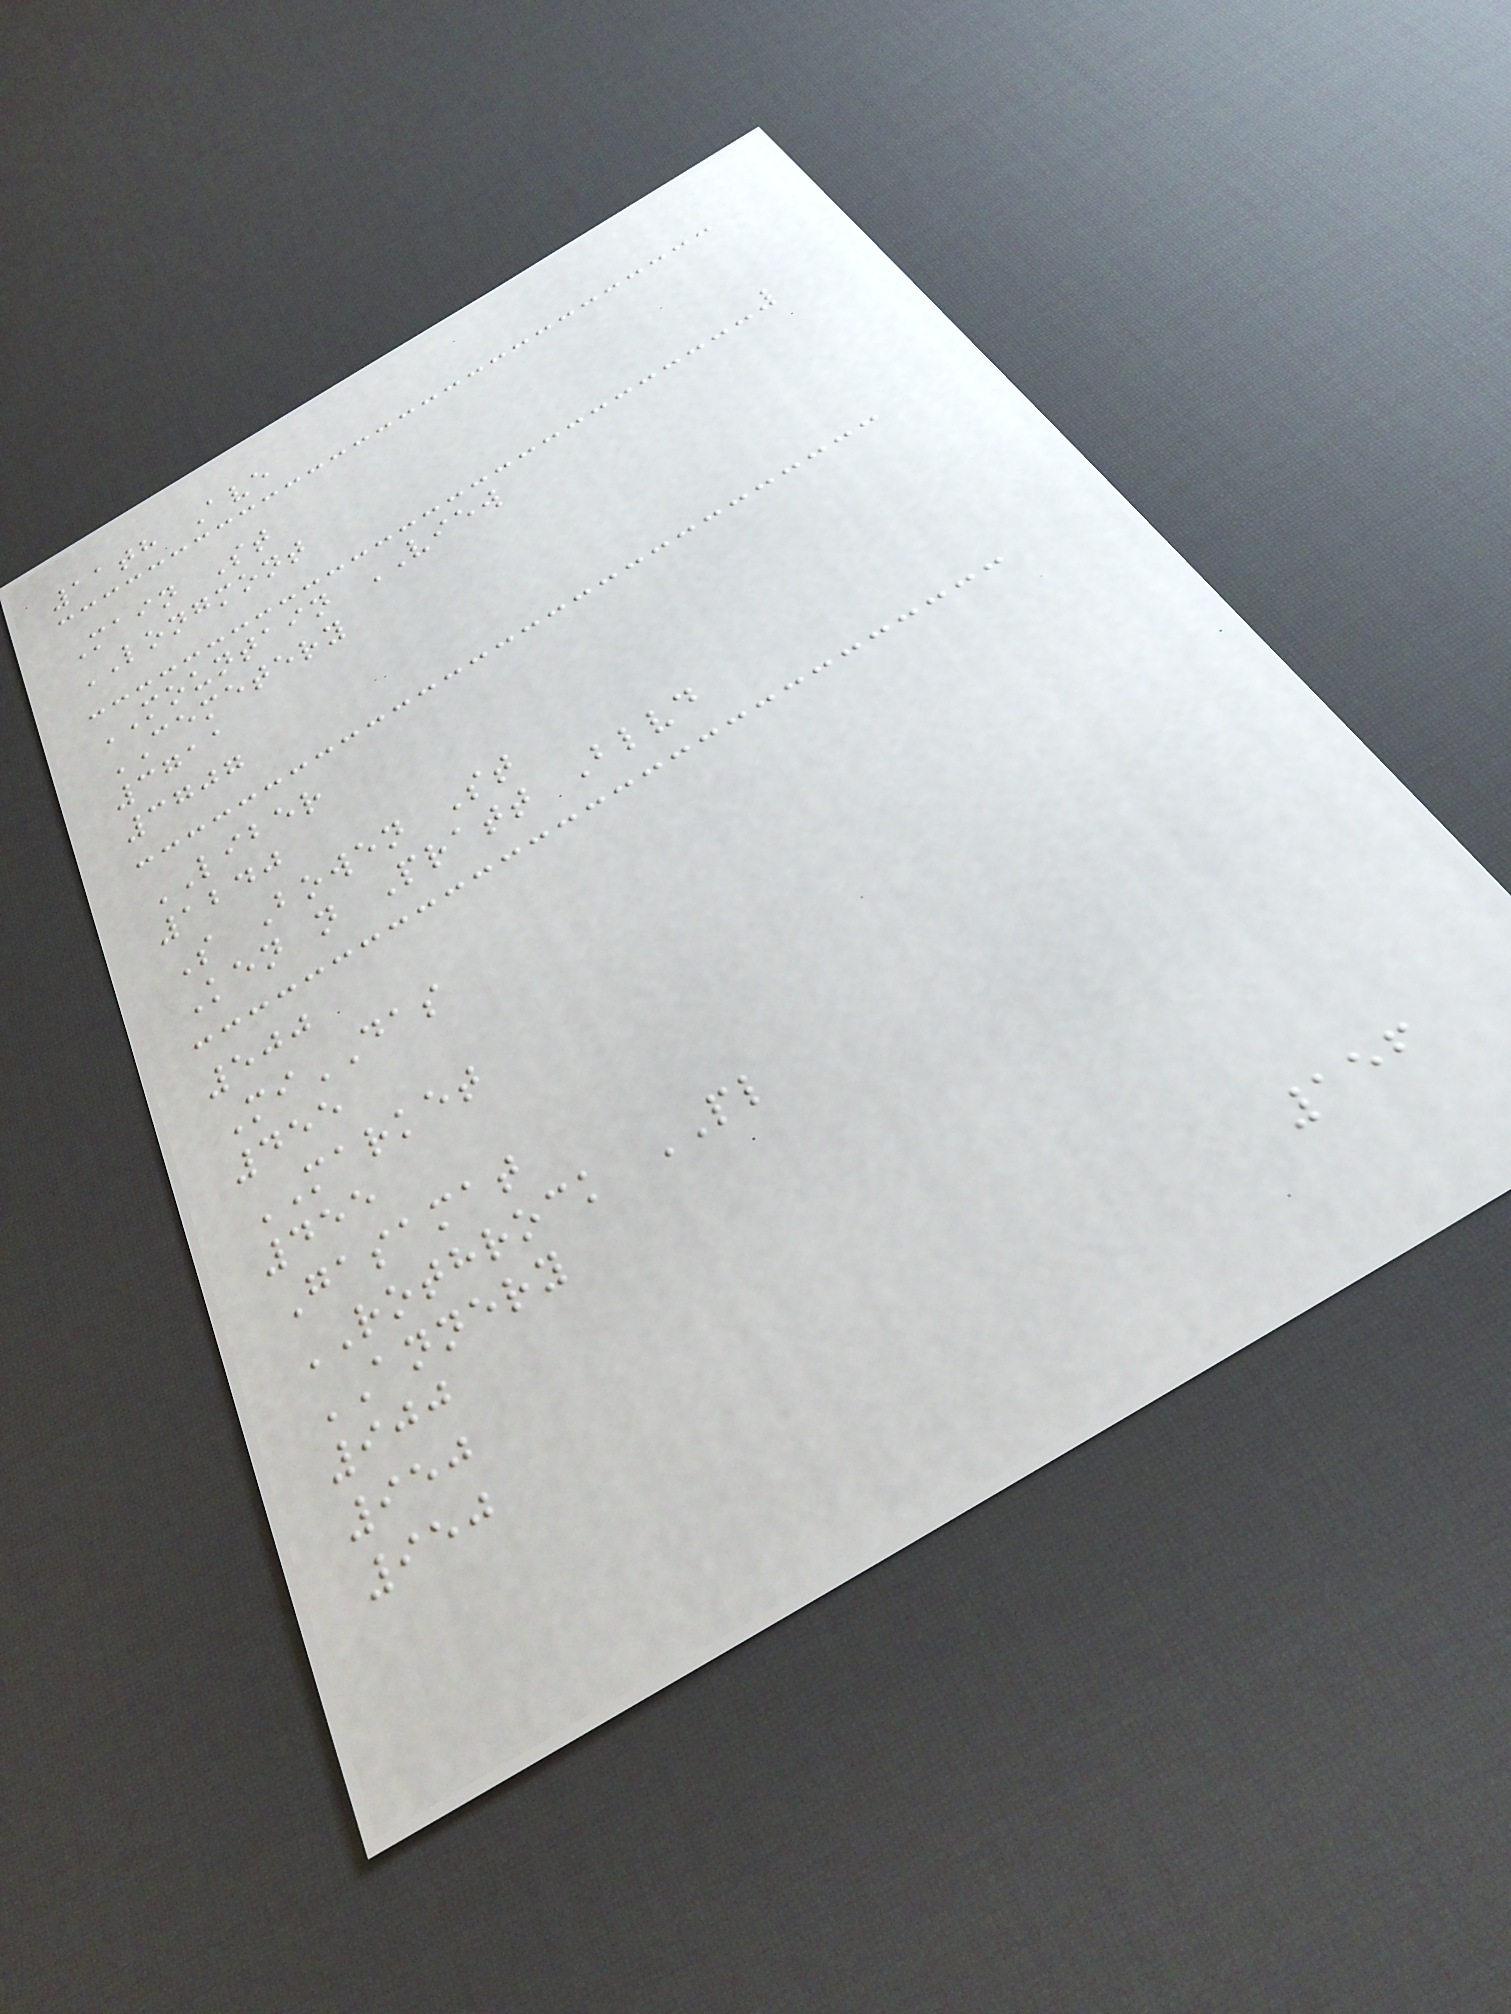11th Ave
Main St
LONGMONT
MOUNTAIN VIEW
CEMETERY
3711
3707
LIBER
1240
S Bowen St
Ken n Pratt Blvd
500
MiDAS
455
MARKET
455
Gasamat
ROTHROCK PL
ANNERY
900
950
950
156
